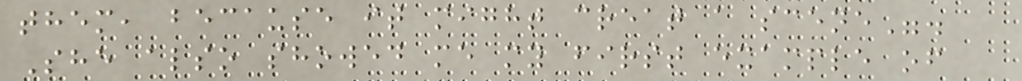them, because it might creat a scene".
She also showed me my first example of
